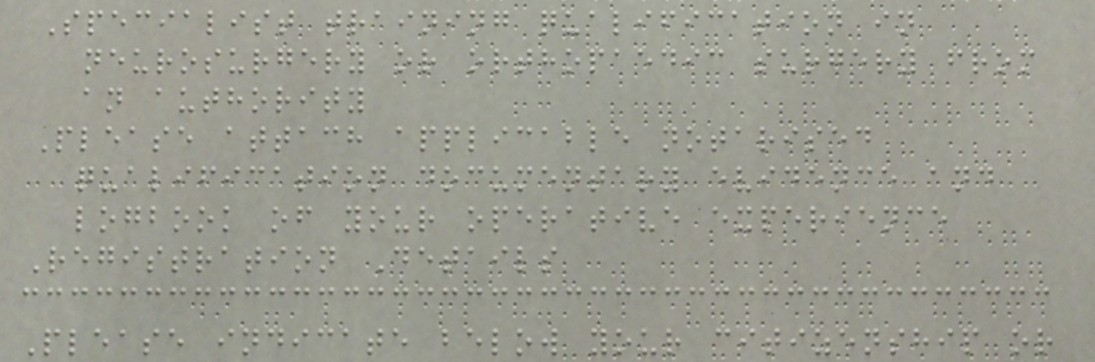Specialist training qualification in
neurosurgery or orthopaedic surgery from
an authority
Please attach applicable notarised
qualification documentary evidence and
logbook of your operative experience
Registration Details
Please indicate below your citizenship or
